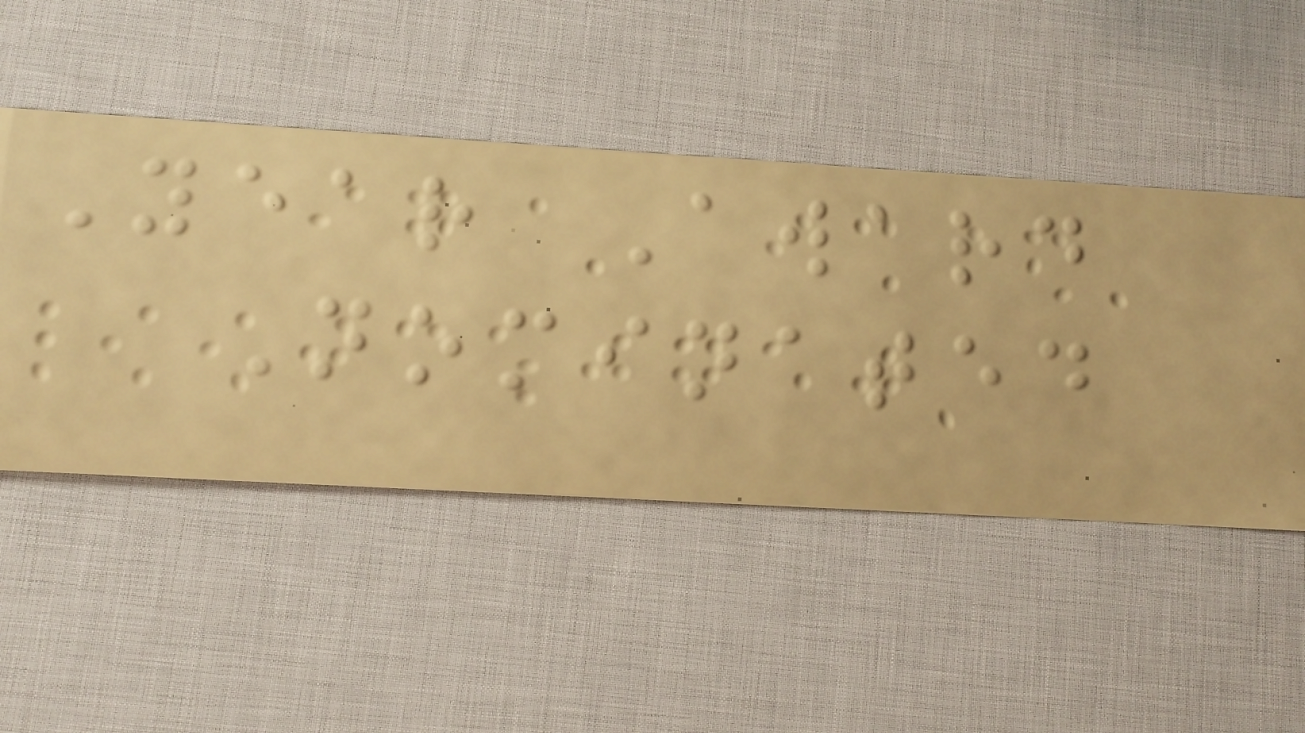Year Award
Nominated
